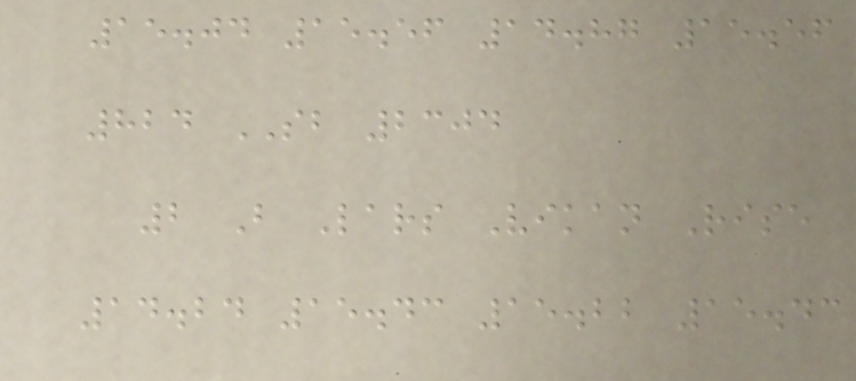15.04 15.56 14.87 15.56
824 SB 2304
2 B Lars Vikan Rise
14.24 15.43 15.22 15.43
